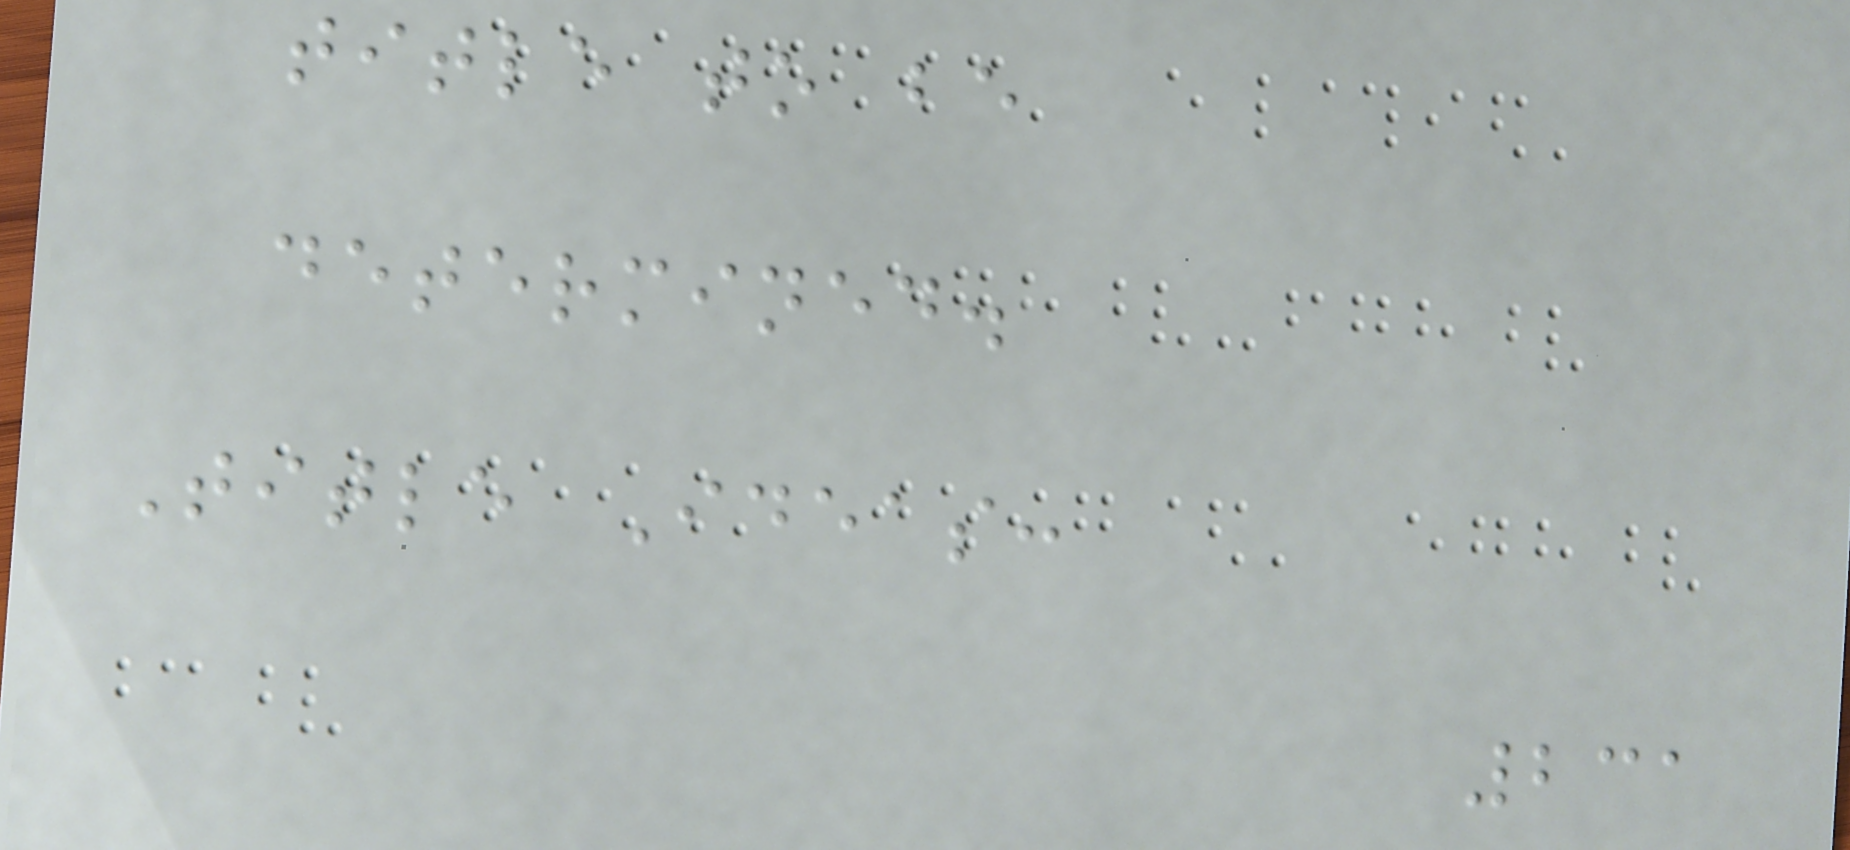title to be
determined.
Title Ideas:
231
